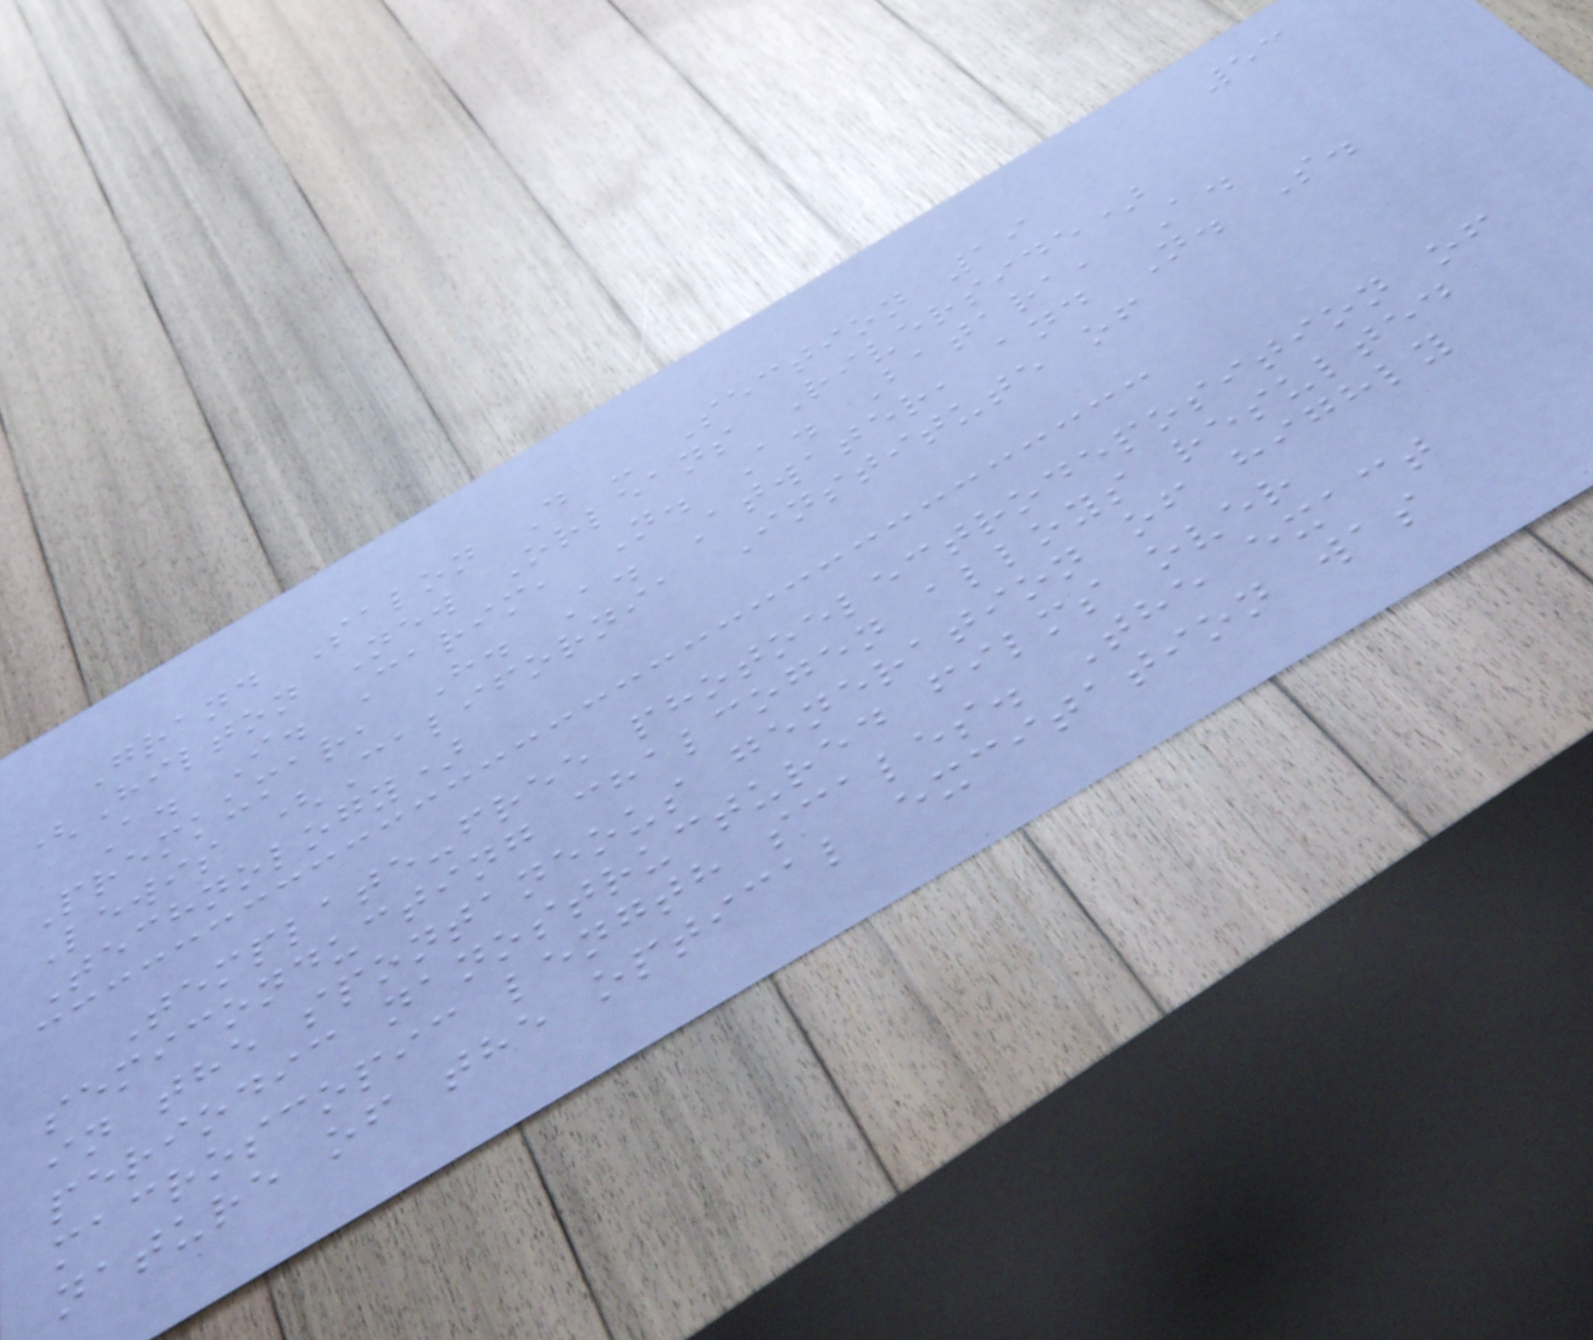53
Grand Salon D - Section 19
(Hilton New Orleans Riverside)
A. I. Carim, N. A. Batara, A.
Premkumar, H. A. Atwater, and N. S.
Lewis (California Institute of
Technology)
Template-free photoelectrodeposition of
semiconducting chalcogen alloys resulted
in the spontaneous generation of highly
periodic nanostructured films over
macroscopic length scales. The exact
nature of the optical excitation was
